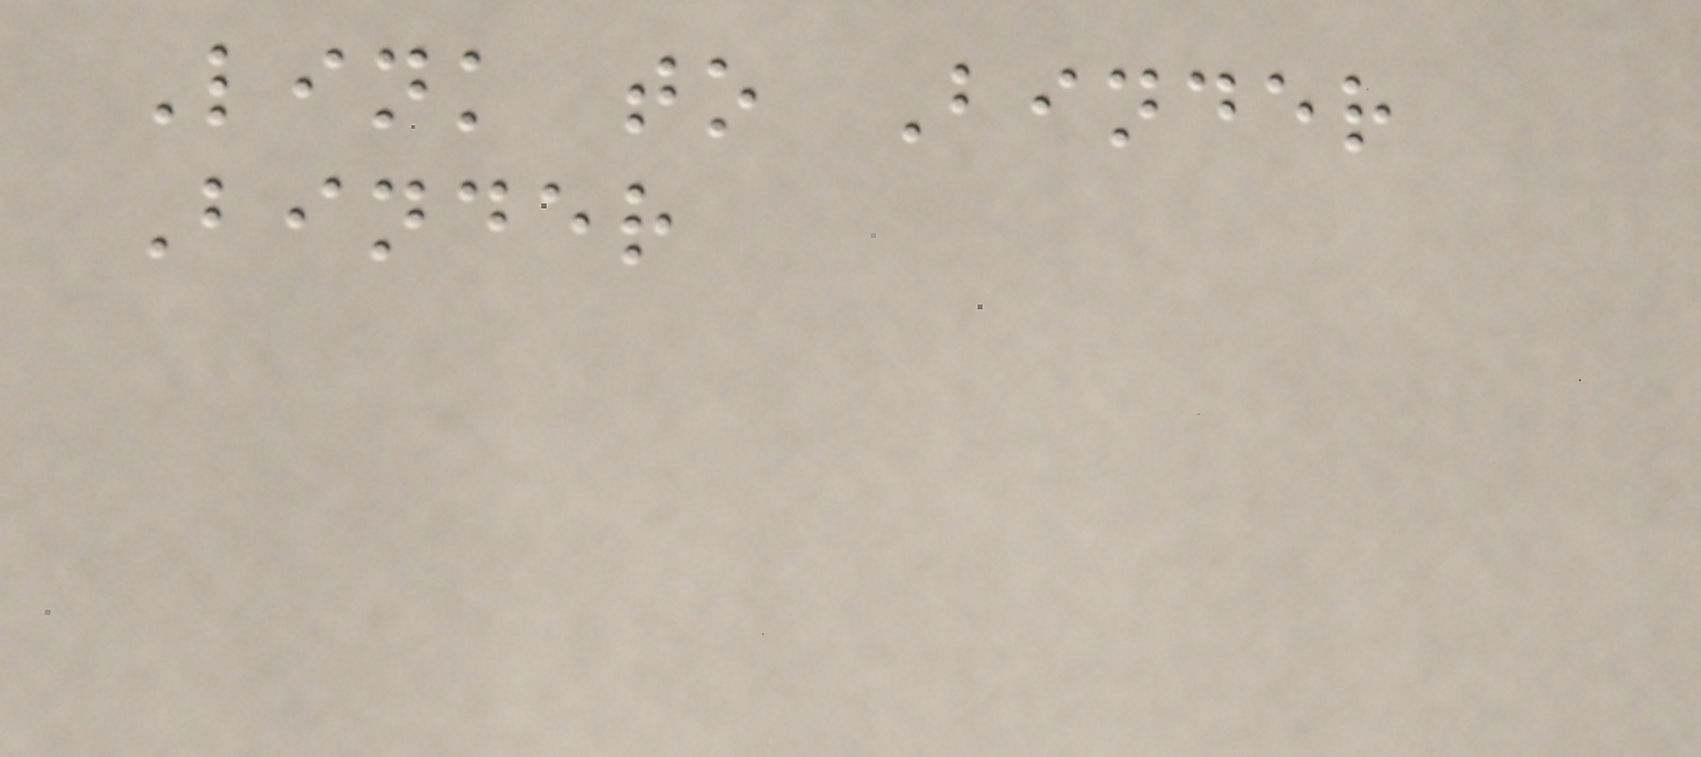Link to Binder
Binder
